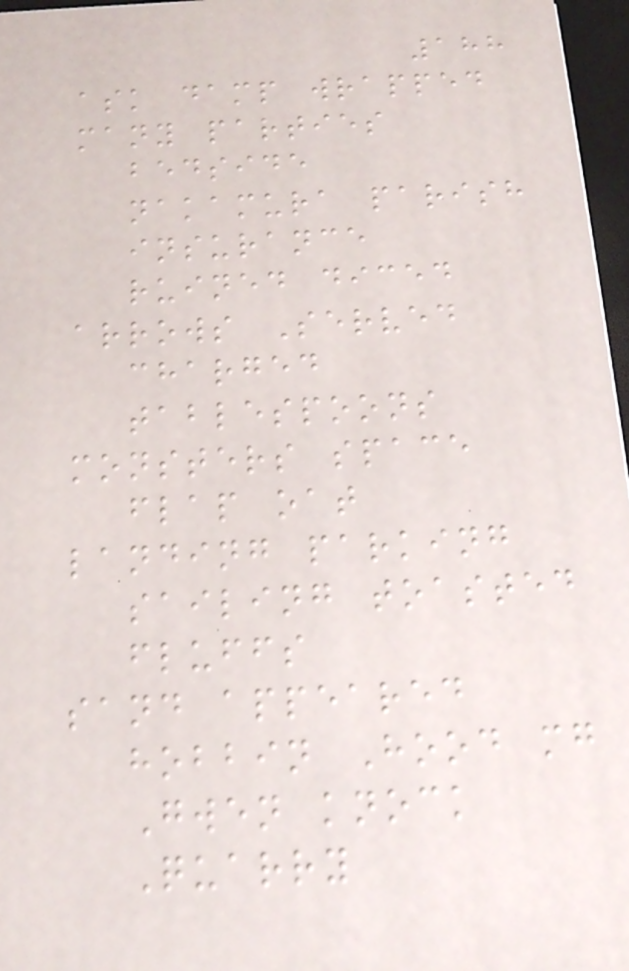188
ask damp wrapped
many parties
bedside
nakamura parish
insurance
ruined diced
arrows Served
charged
tablespoons
monsters space
flap oat
landing parking
sailing toasted
fluffs
sand appeared
hobbin Hood mg
Gwen knock
Quarry
